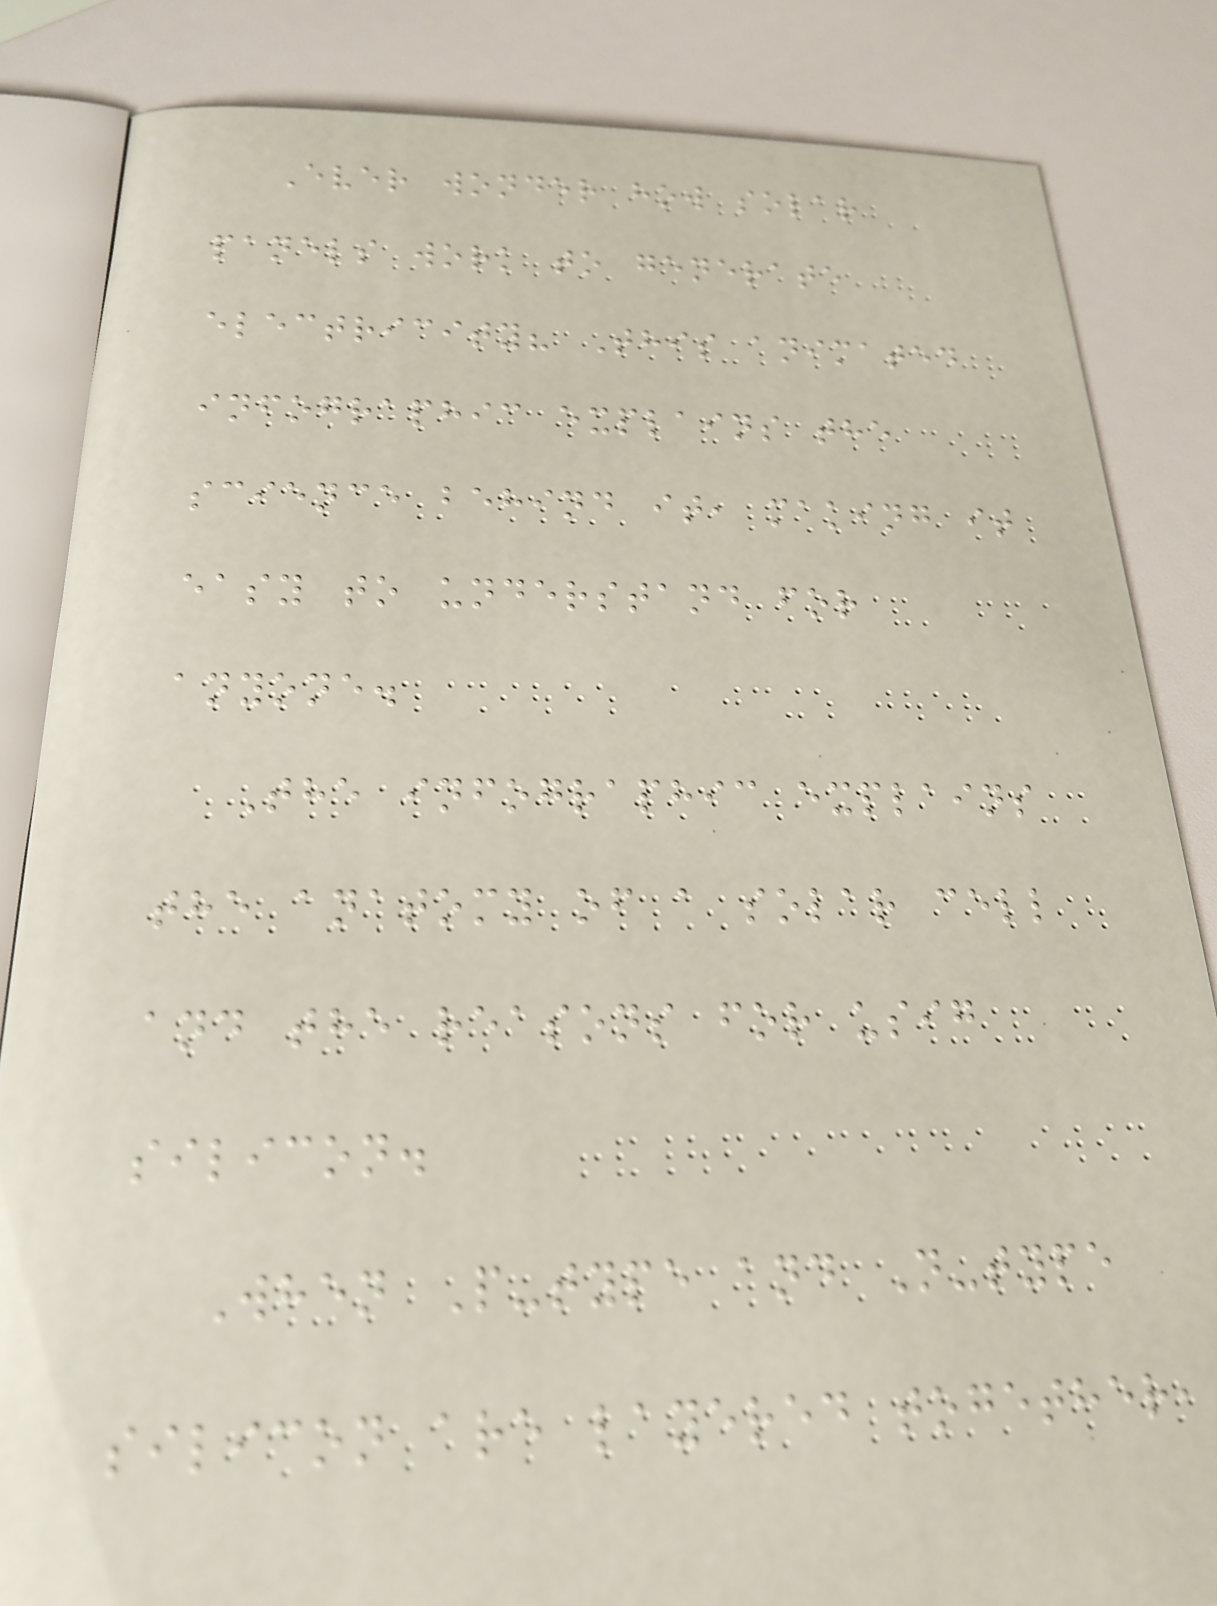Ever wonder how solar
panels work to generate
electricity? This animated
infographic explains the
science behind it, making it
easy to understand for
anyone.
The infographic explains
the anatomy of a solar cell
and the reasons for usig
silicon.
When P-type and N-type
silicon are layered together,
